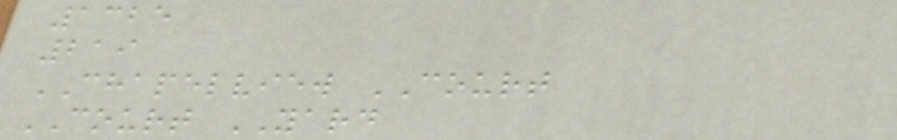1325
219
CHAPELVIEW COURT
COURT YARD
